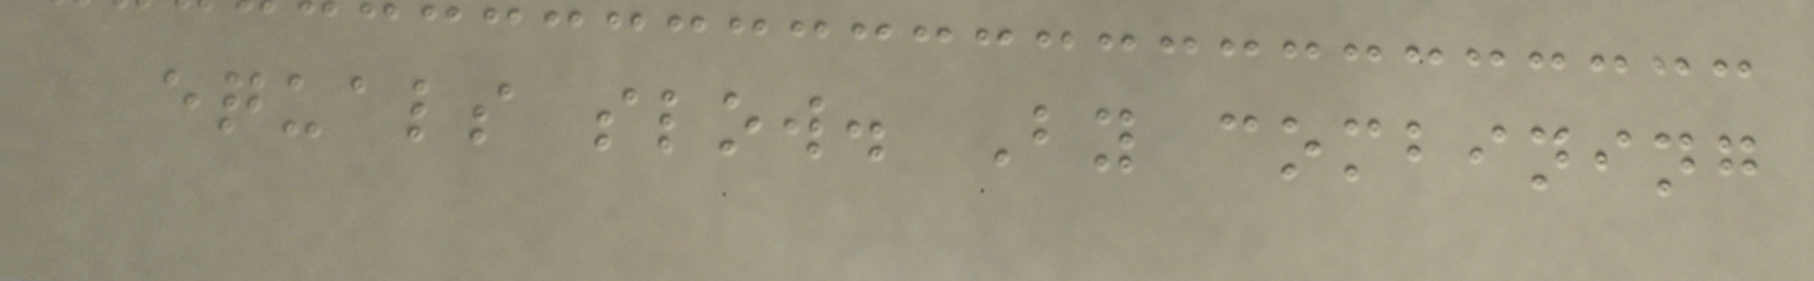equals slow. By combining
